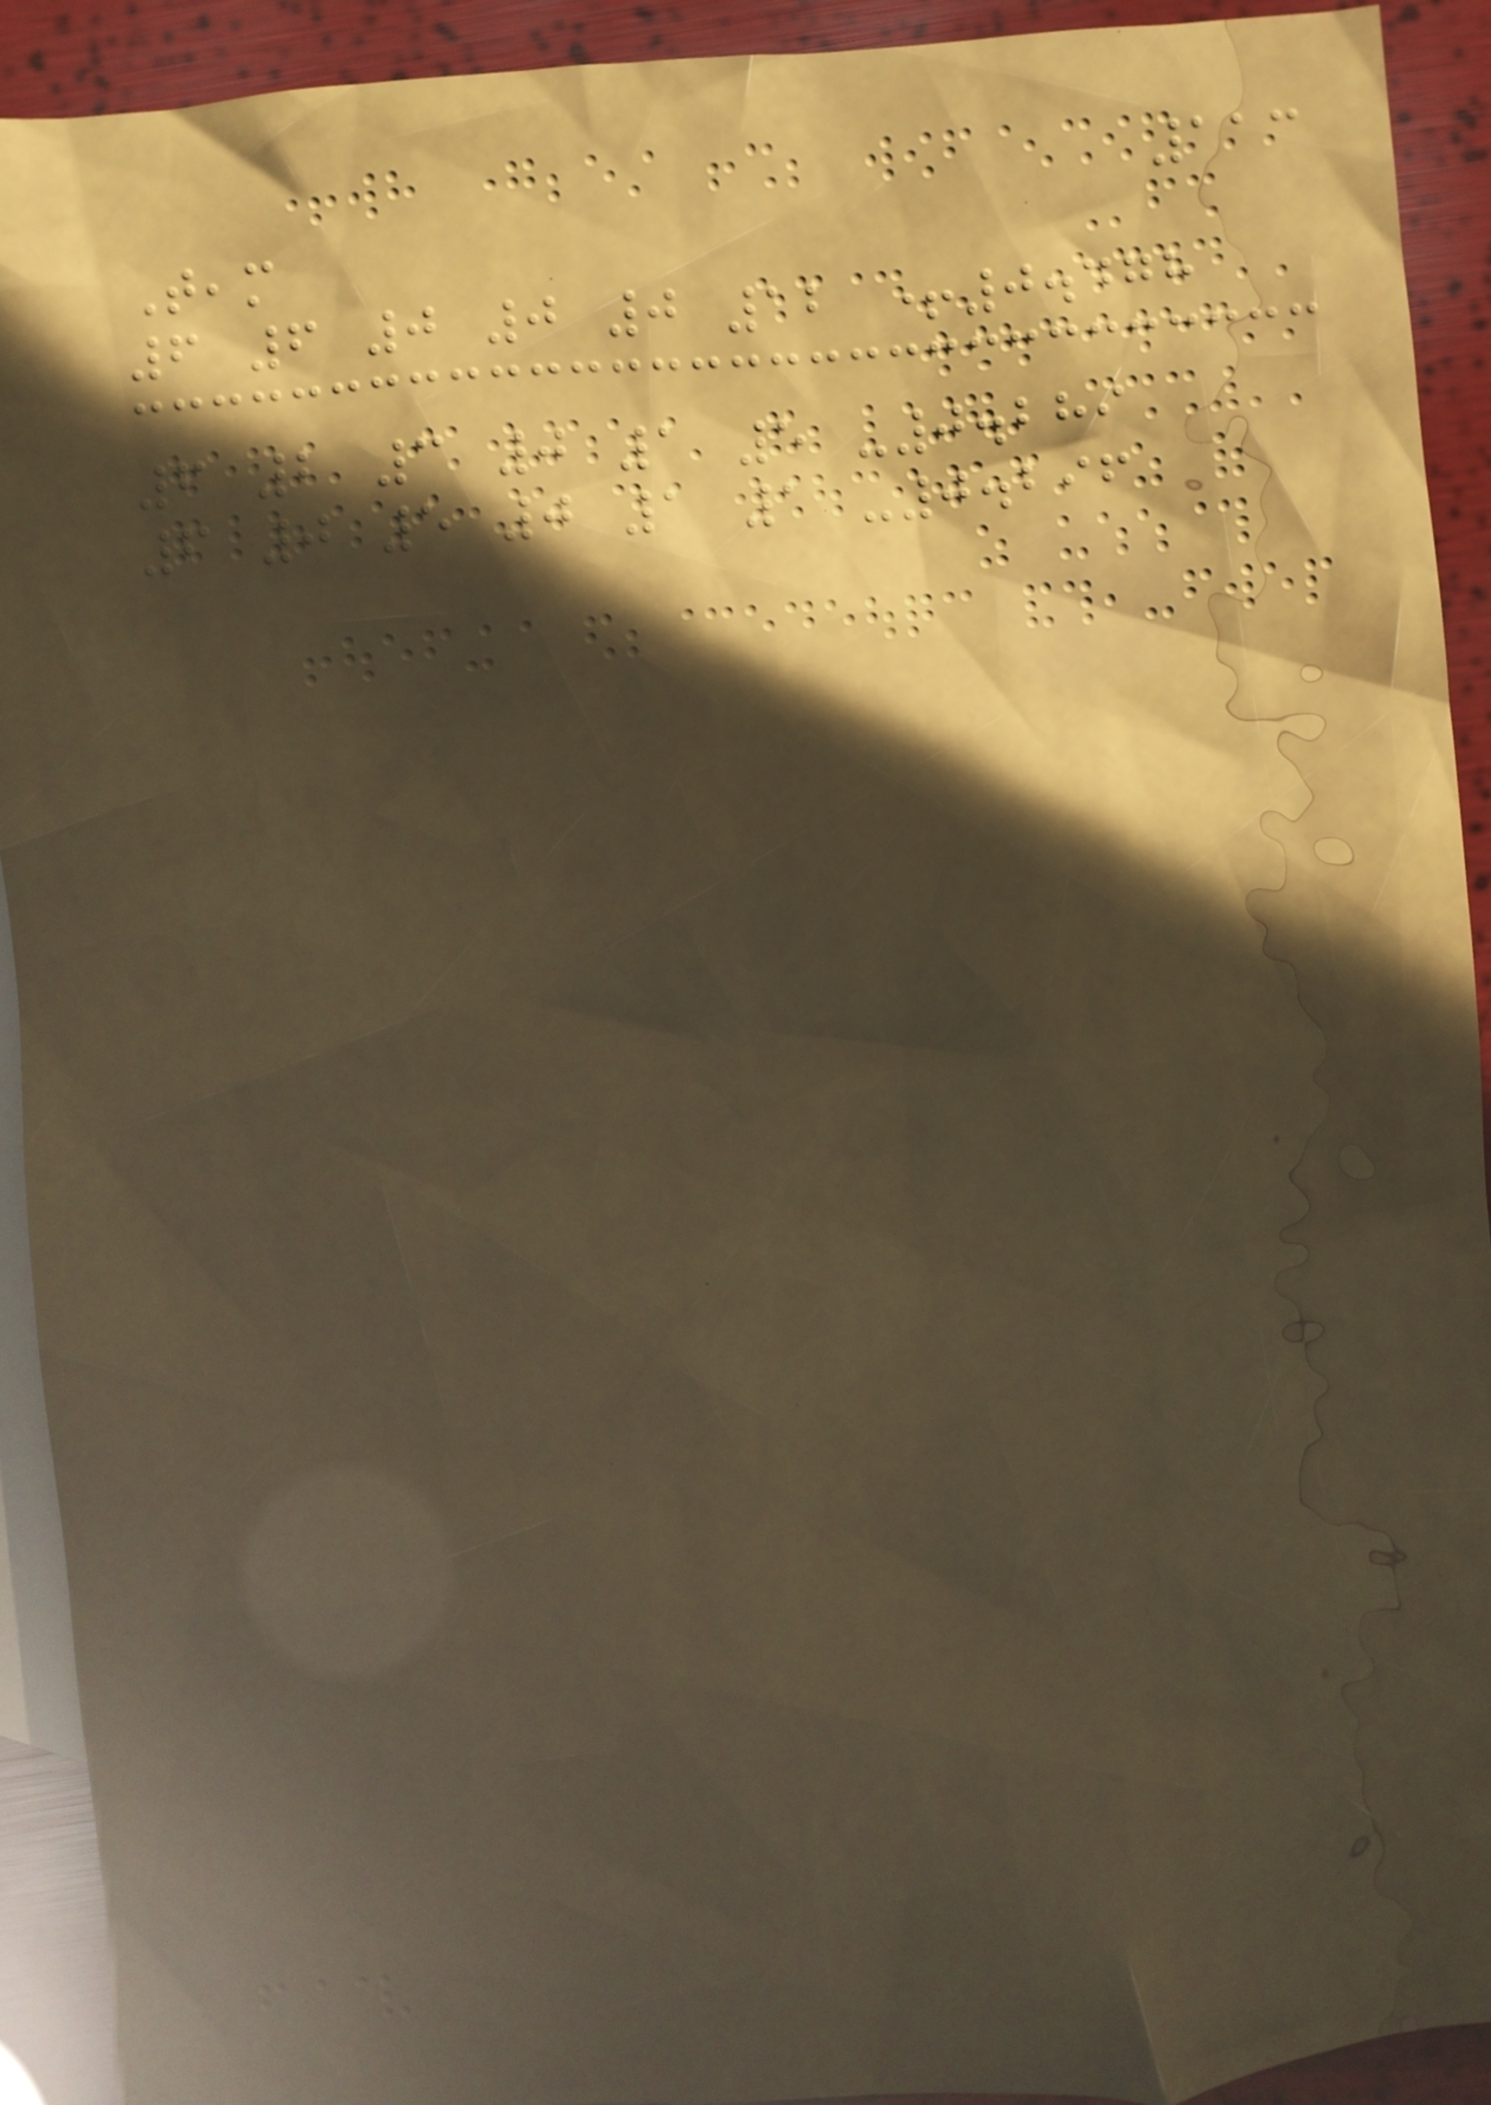113
Team
6 6 0 0 0 12 +0.478
6 2 3 0 1 5 -0.289
6 0 5 0 1 1 -0.296
